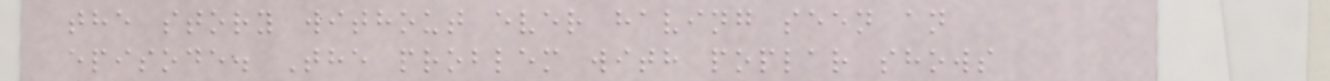the story without ever having seen an
episode. The problem with poplar shows
